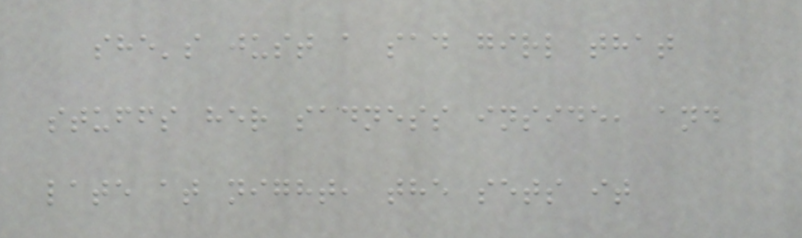she's just a sad girl that
stuffs her sadness inside, and
late at night, the sets it
